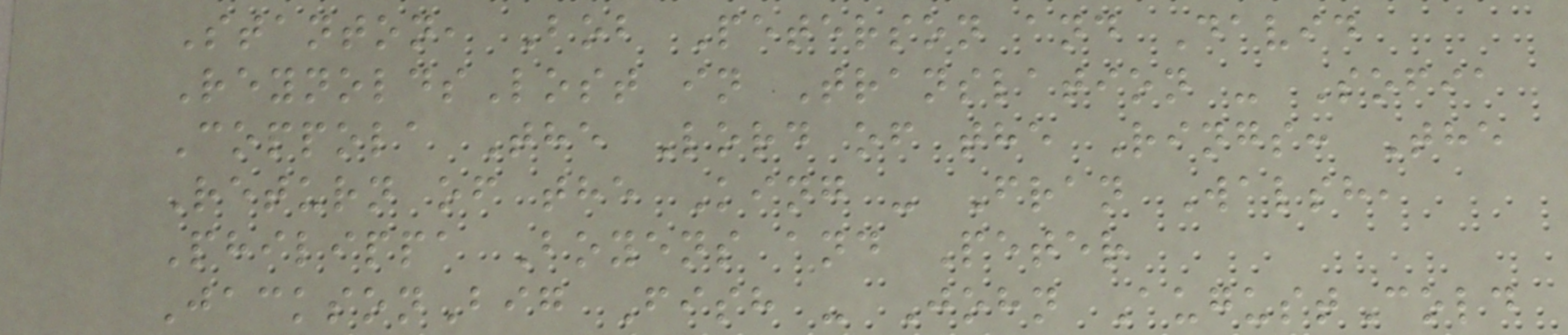Stanton, Bob Peterson and David
ReynoldsLost in Translation - Sofia
Coppola The Lord of the Rings: The
Return of the King - Fran Walsh,
Philippa Boyens and Peter
JacksonBig Fish - John AugustCold
